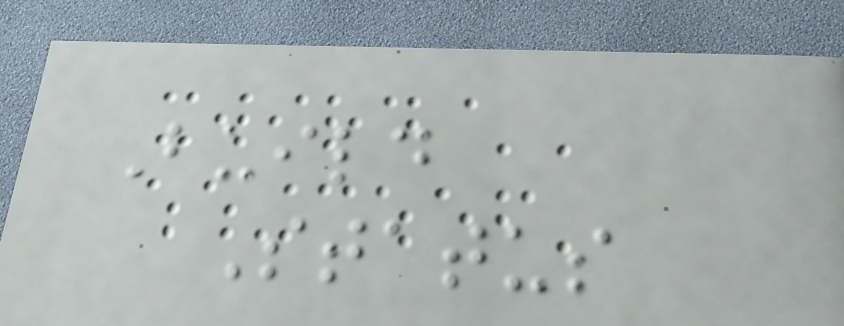Build
Status
